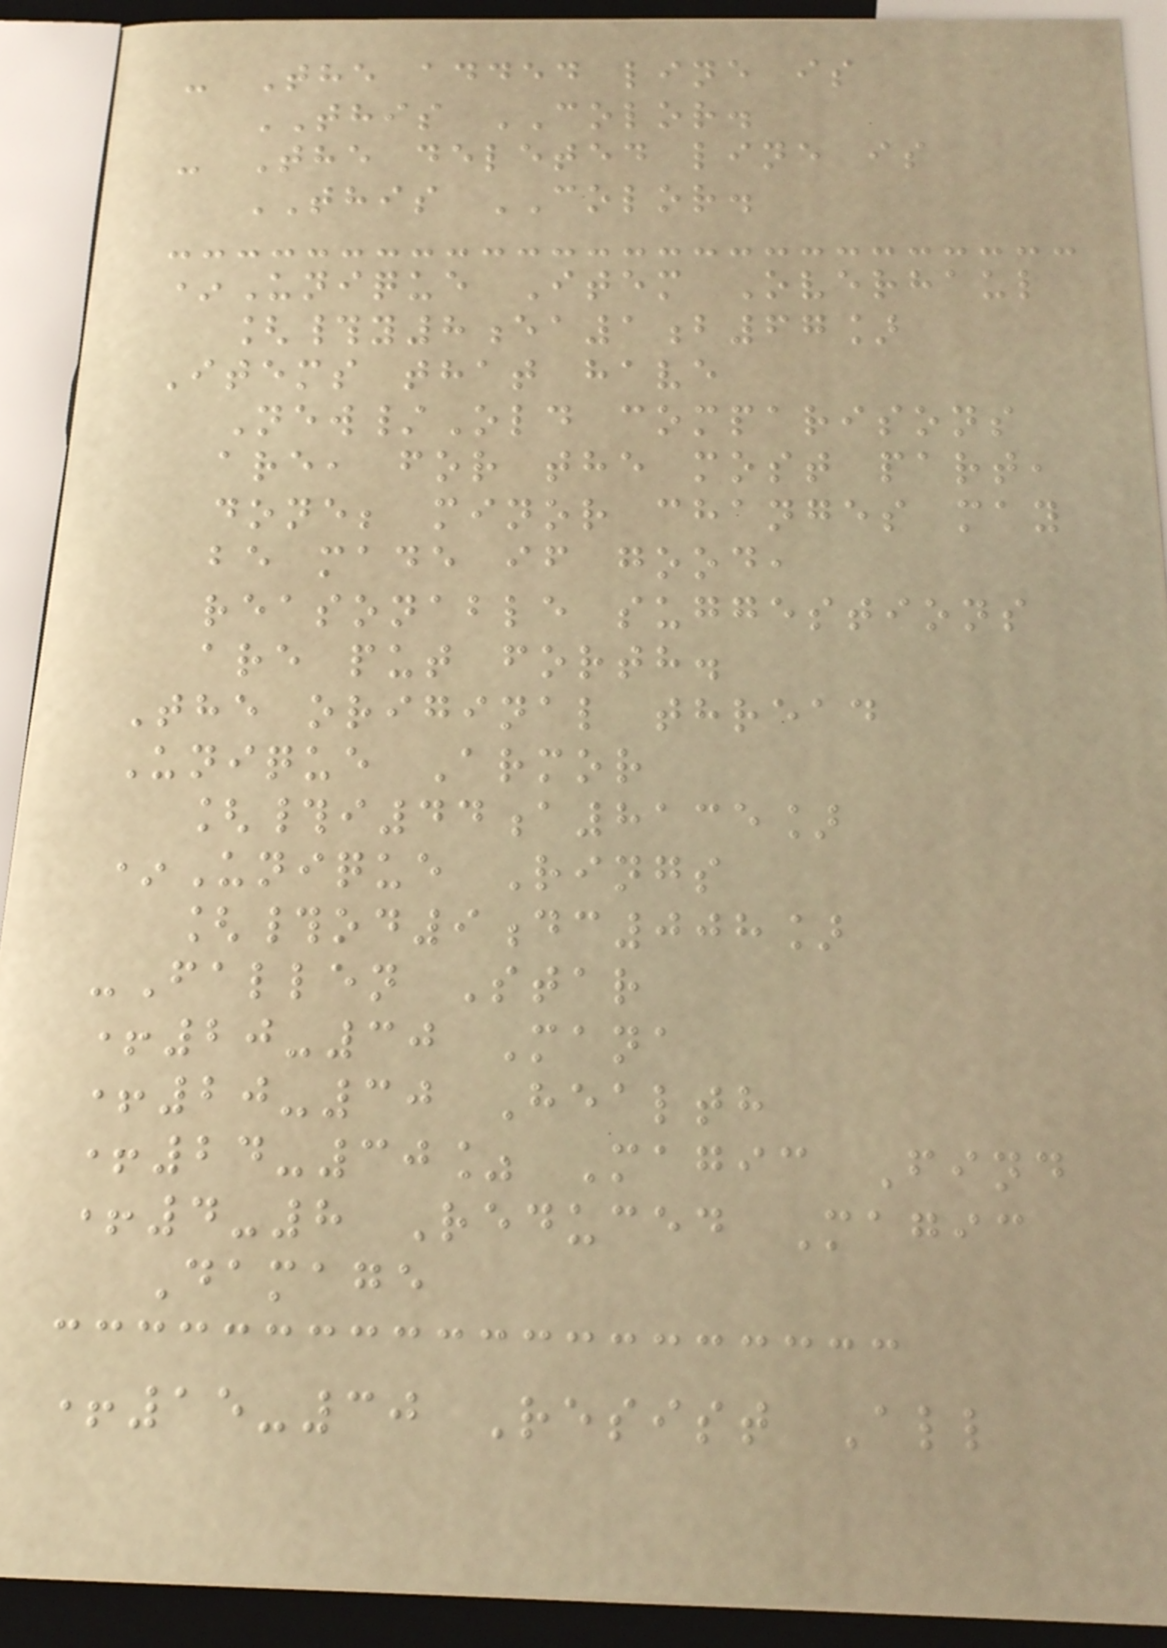- The added line is
THIS COLOR.
- The deleted line is
THIS COLOR.
*Unique Item Overhaul
[#y8ea1b67]
Items that have
New/Old comparisons
are, for the most part,
done; minor changes may
be made if good,
reasonable suggestions
are put forth.
The original thread
Unique Armor
[#i44a8135]
*Unique Rings
[#od9dc008]
-Fallen Star
+20-30 Mana
+20-30 Health
+24-30% Magic Find
+4-8 Reduced Magic
Damage
+15-30 Resist All
